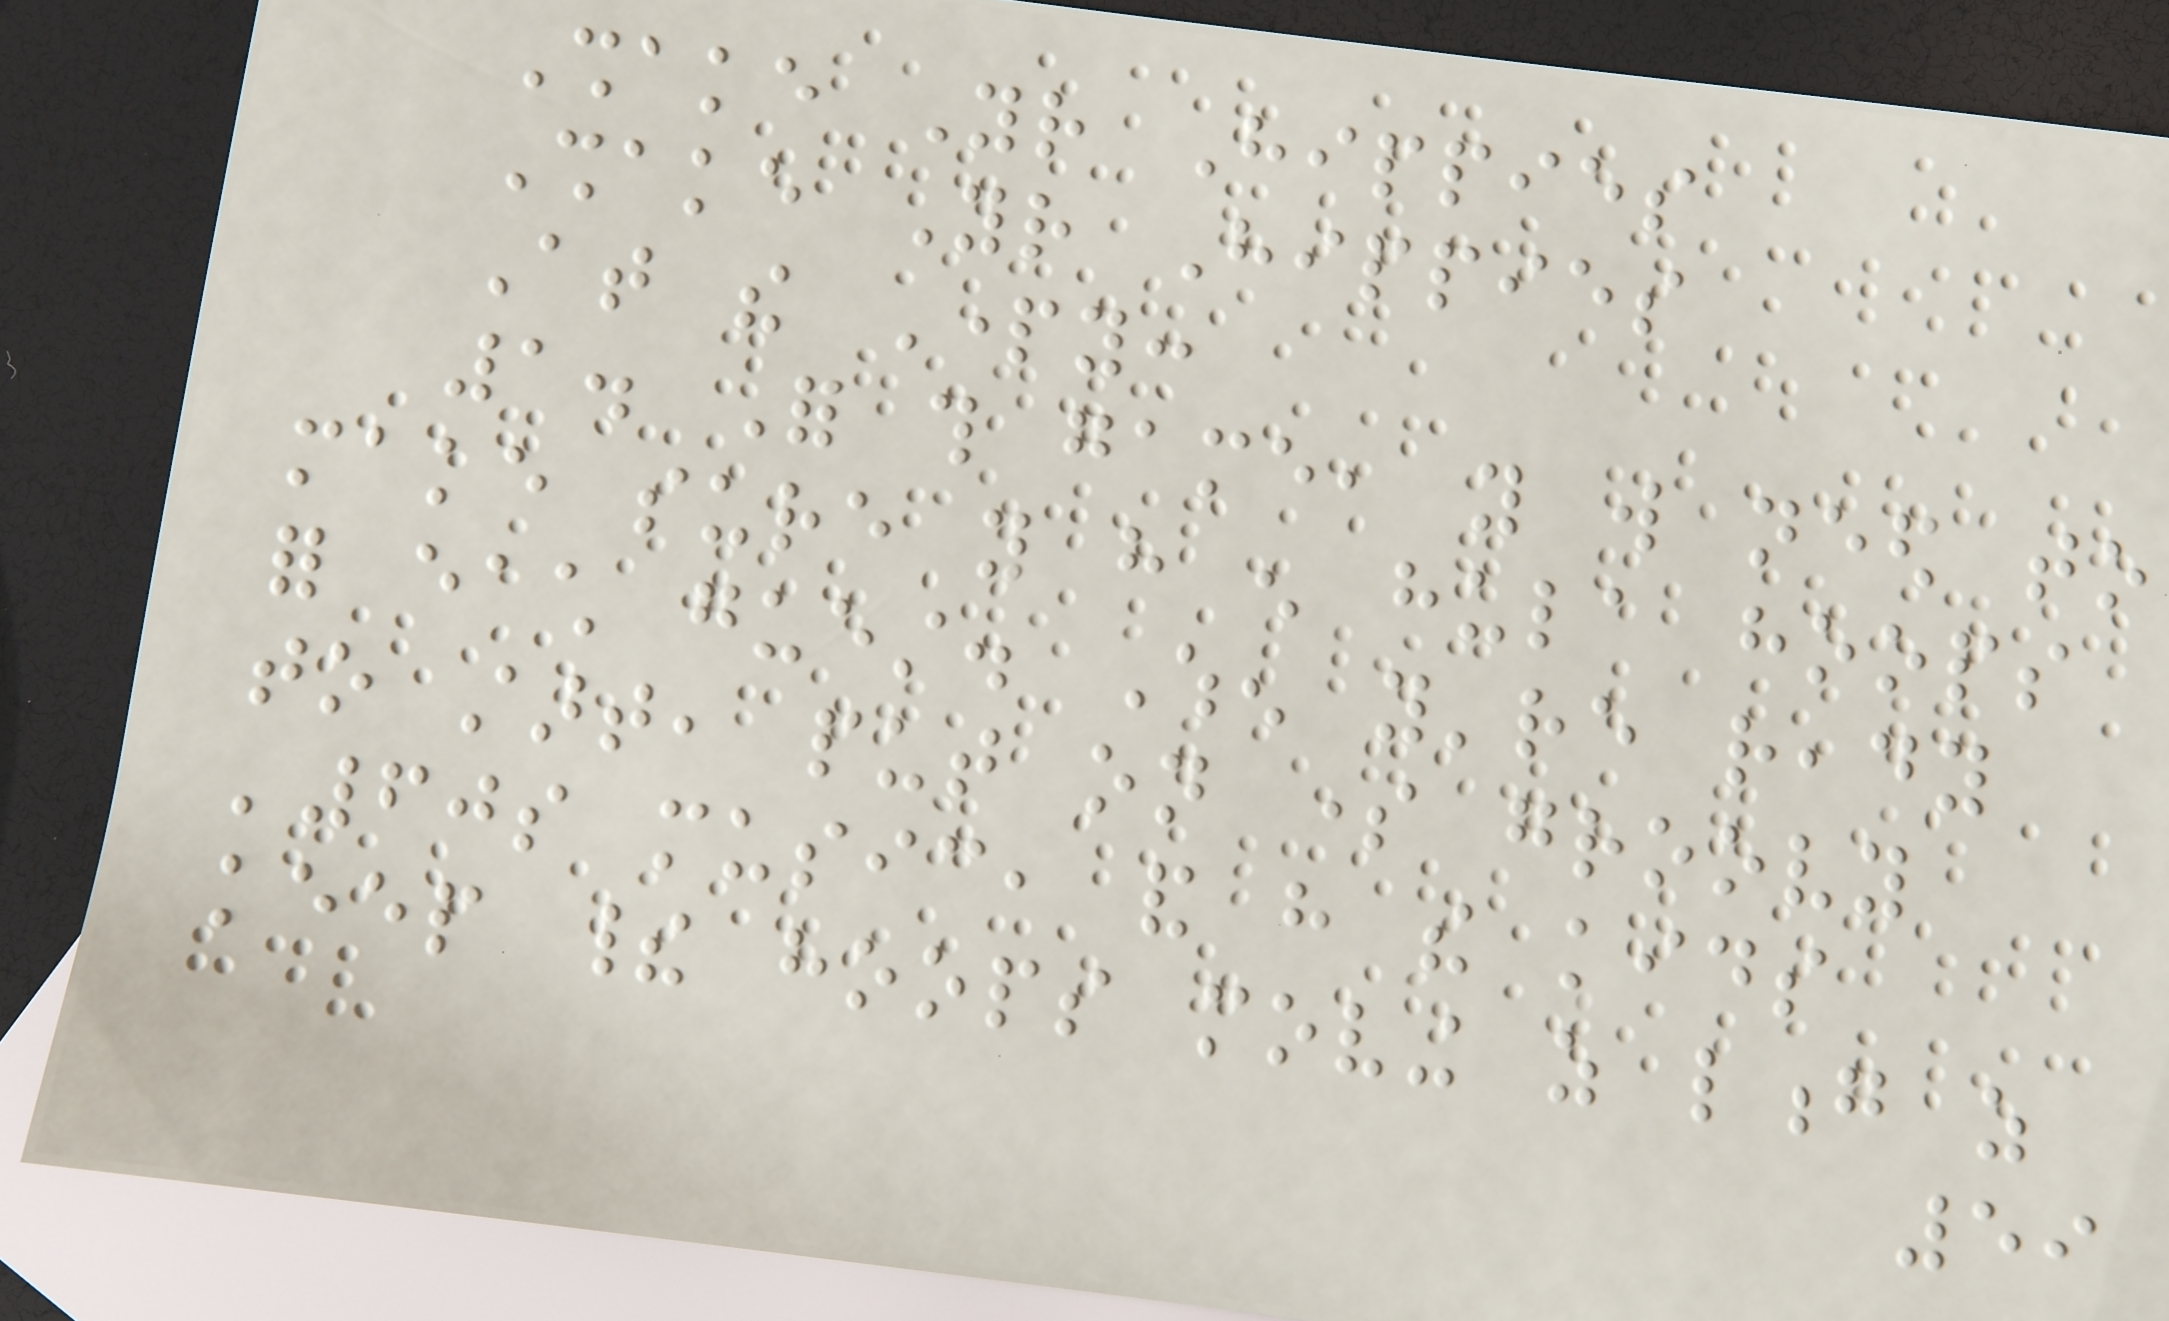Shake Your Hippies
Shake Your Hippies
At the Party:
1. For this game, you will need to
make sure you have enough hula hoops
for each guest. When you're ready
to start, put on some groovy
'60s music, and have the kids
keep their hoops moving as long as
59
